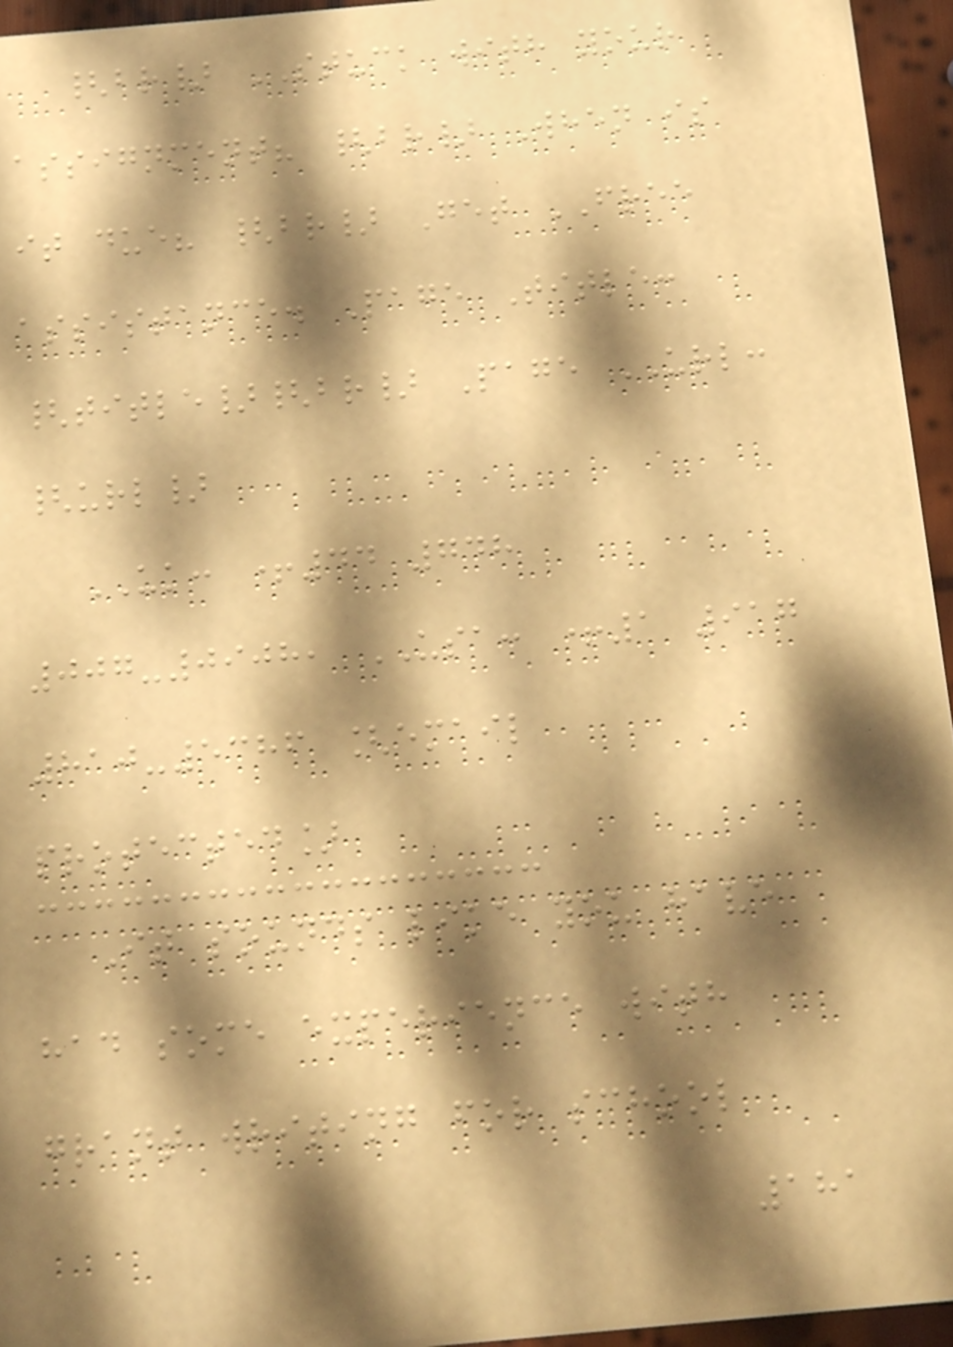{br} STUCK with your
assignment? {br} When is
it due? {br} Get FREE
assistance. Page Title:
{title}{br} Page URL:
{url}
UK: +44 748
007-0908, USA: +1 917
810-5386 [email
protected]
It sounds like you have
had some experience with
grant writing for school
181
